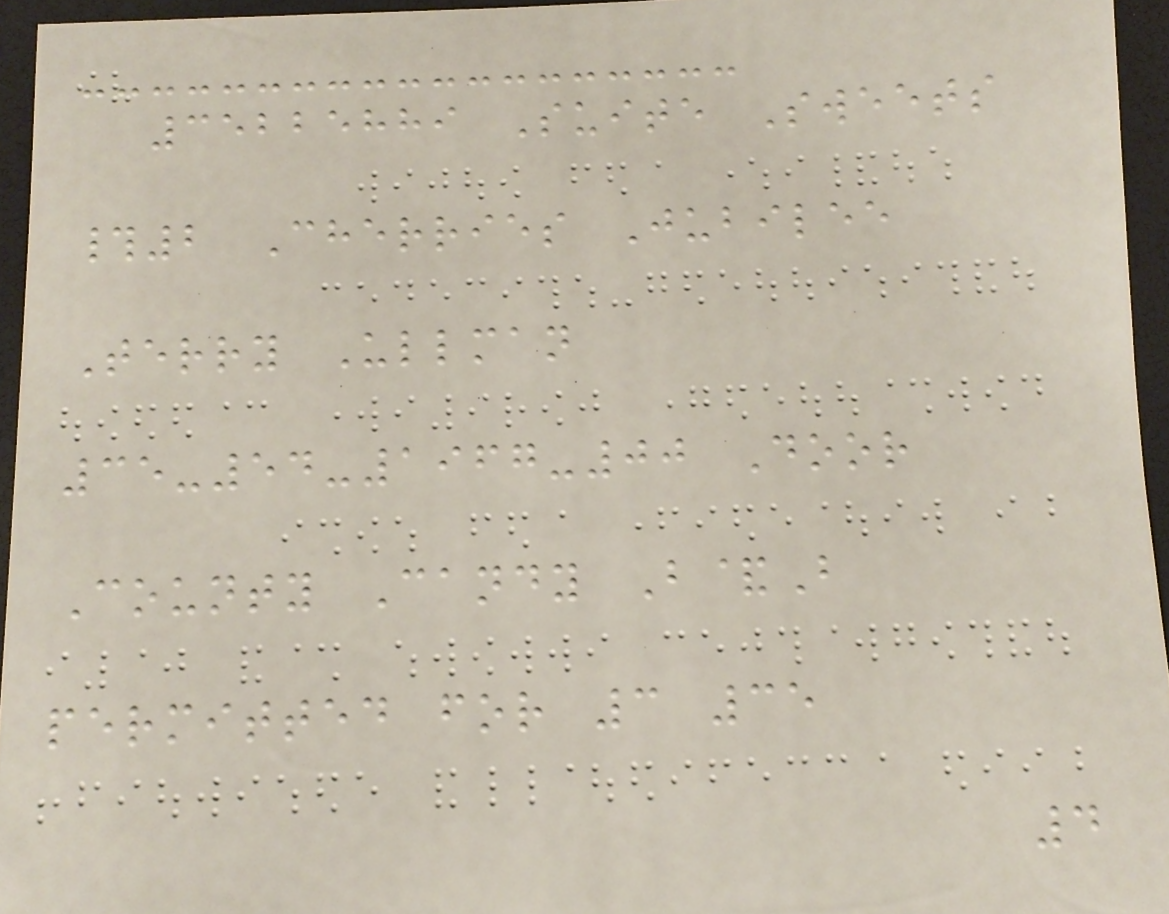35225889 Suite Sweets
#2 Cherries Jubilee
Terry Ullman
35-54-1967-00 Door
County Candy B&B
permitted for 3 35
4
